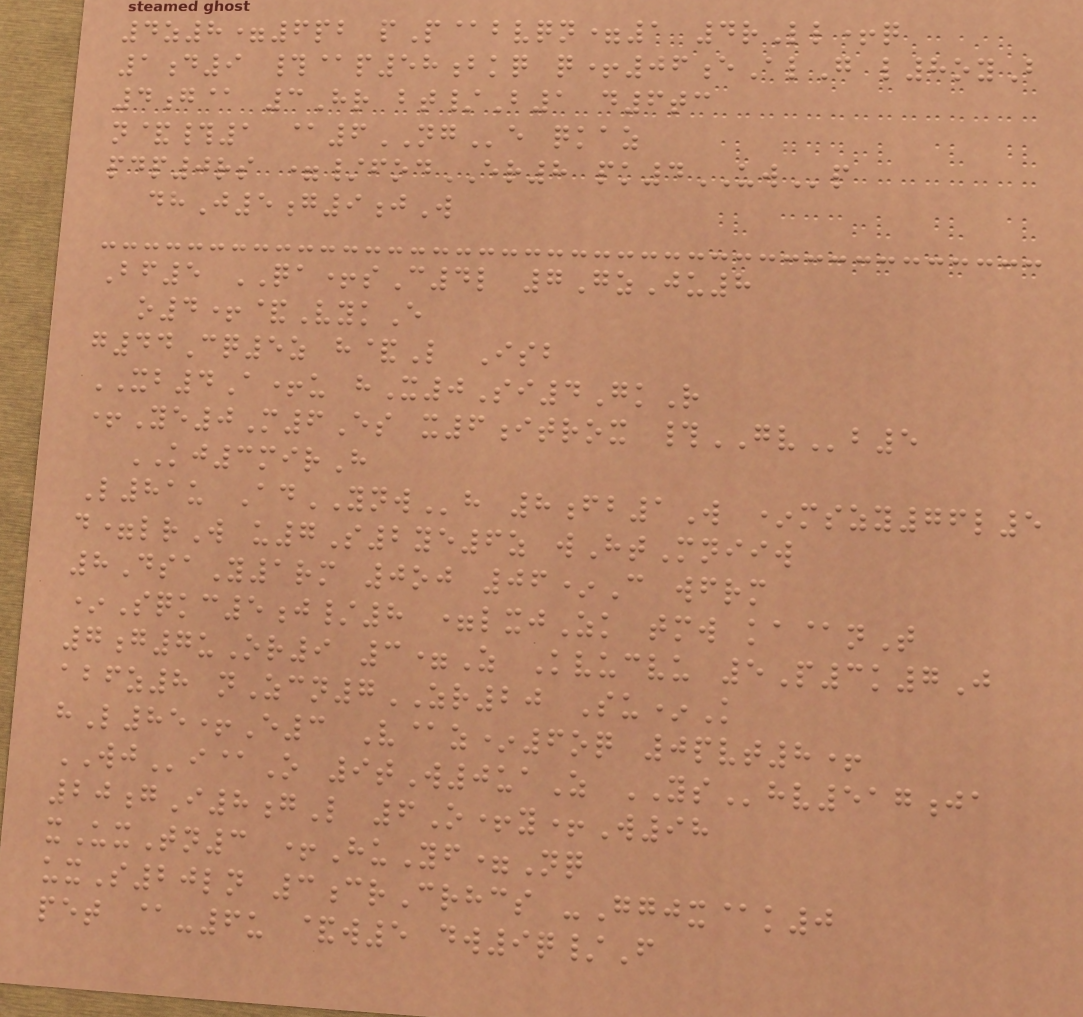4z8=6pb pP@bvqn=1 4rLl+q
1d9 #@p58bkq q+06eAlG l8oyB
4g@ 3Hr bt/B1 d6tc
n&#1 @6NGe qkaz
pdp0rs =/fodER8 pk4UWp
dhJ5g9jW
Bf5 QA+sC4l 7GzJu8
o4+&VykE
g44Cq5z h&L Isb
XB4A+u hX0Si4GkR
+Ye0M6Es x6itrox #GVb5
KJ3mirH
L81u AdYNWh 8fb1W *mszy76l5
d=lrW u7S2ye6z wHtMniiw
8DsaY1rm 0oj 06*C wfrm
*Sqkc5j/8 =lxjZk tmw ka@nT
7g7uOr9 3=Z Kvucvu 5P3k7J
abfz8 nZcn7ZR20 Su*K
hL85+E3 V@z*6oq 0pvt8+
WJi@O 9tW0uaZ YShv517ja
20gI8gL 6O+y+W98
xUxTn3 +HuYf=Nq
uxS20ln 3crCrhcs -Ggjx@k0
pet @-6u &w5 dw9q/F
